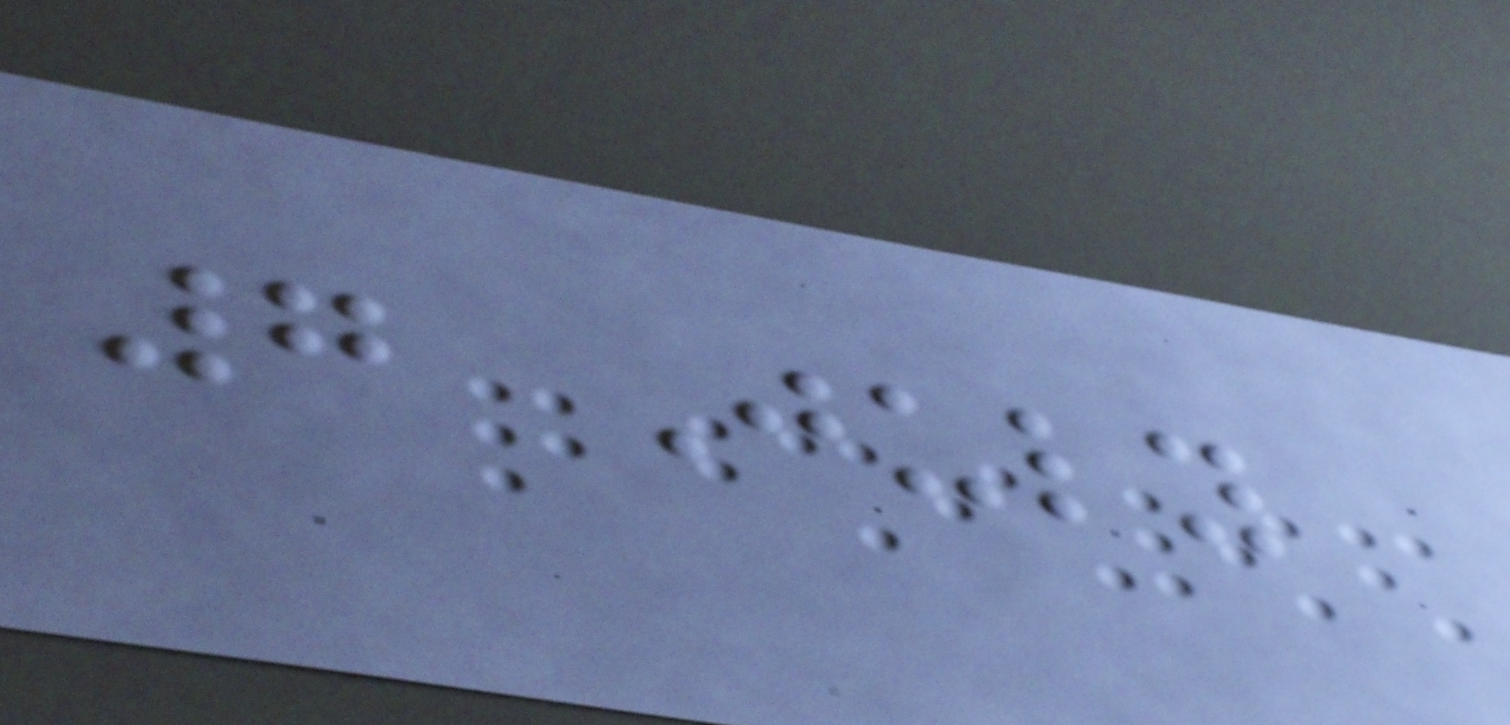7 July
